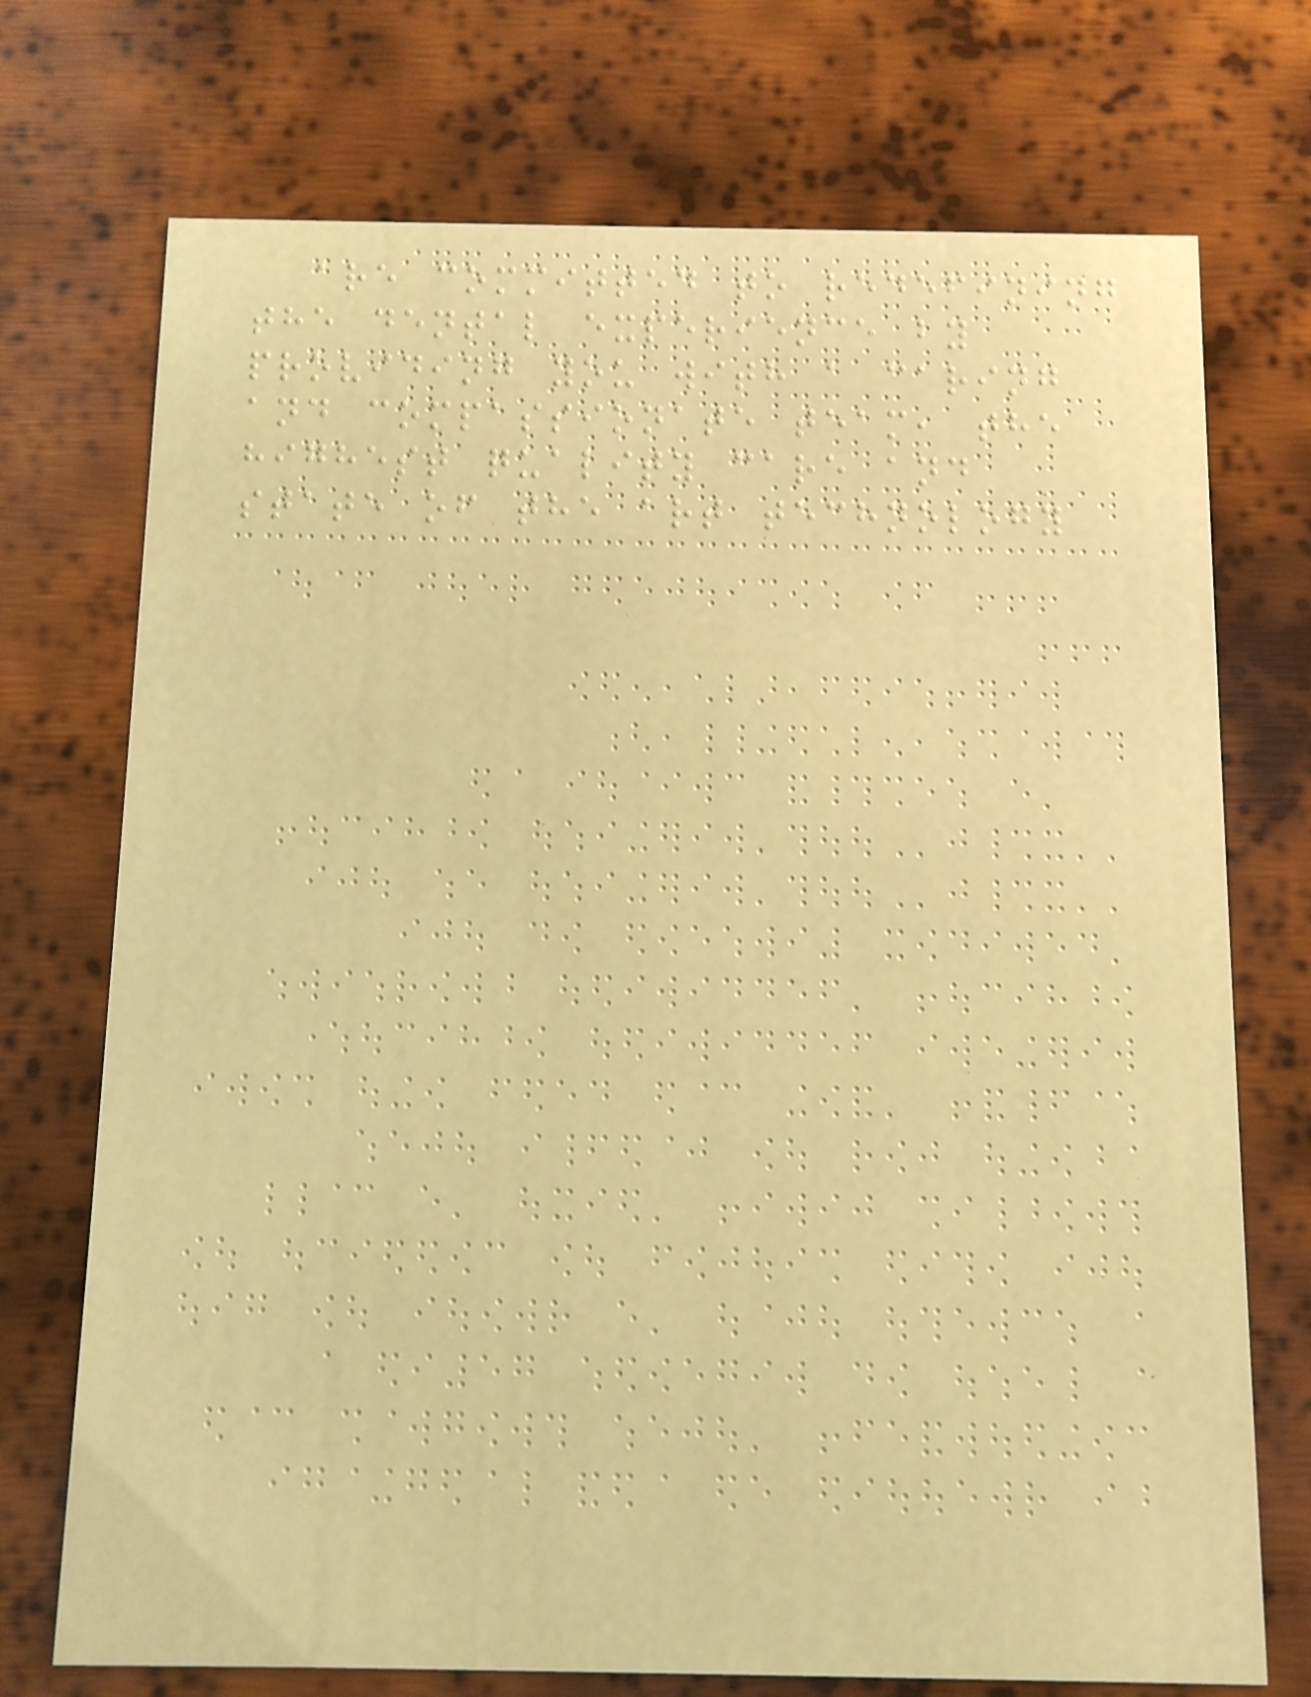are committed to redefining
the dental experience by
providing you with a caring
and compassionate team, the
highest quality care and
state of the art technology
